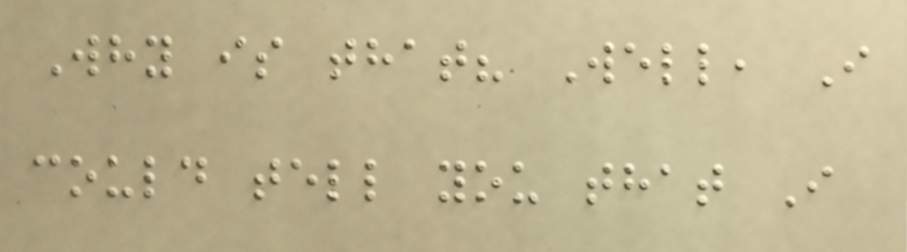Why is that? Well, I
could tell you that I
